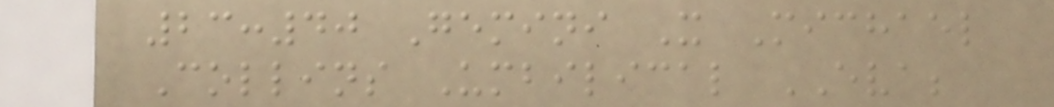23:40 Gemini X Michael
Collins Umbilical EVA;
